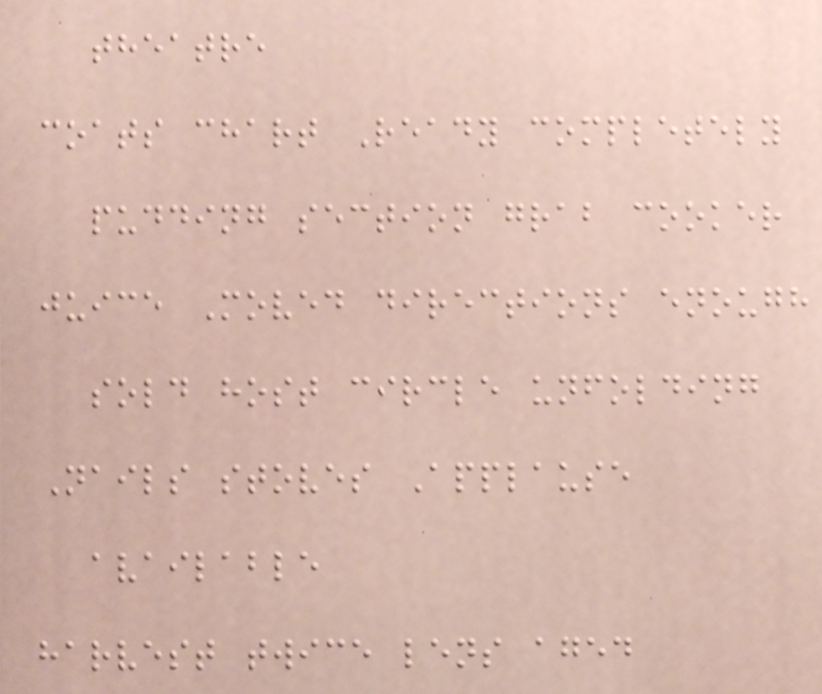theatre
coats chart Ready completely
pudding section grab cooker
juice Moved directions enough
sold host circle unfolding
Nails stoves Applause
available
harvest twice lens aged
